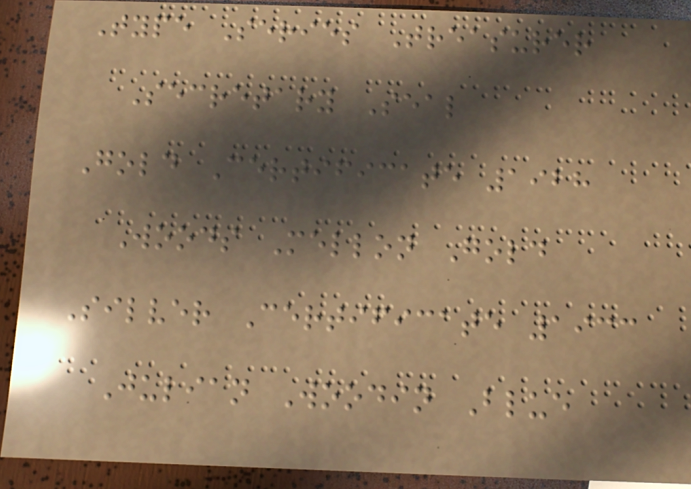Type Series Treasurer
Secretary Seal
Gold Certificate 1928
Woods Mellon Gold
Silver Certificate 1933
Julian Woodin Blue
